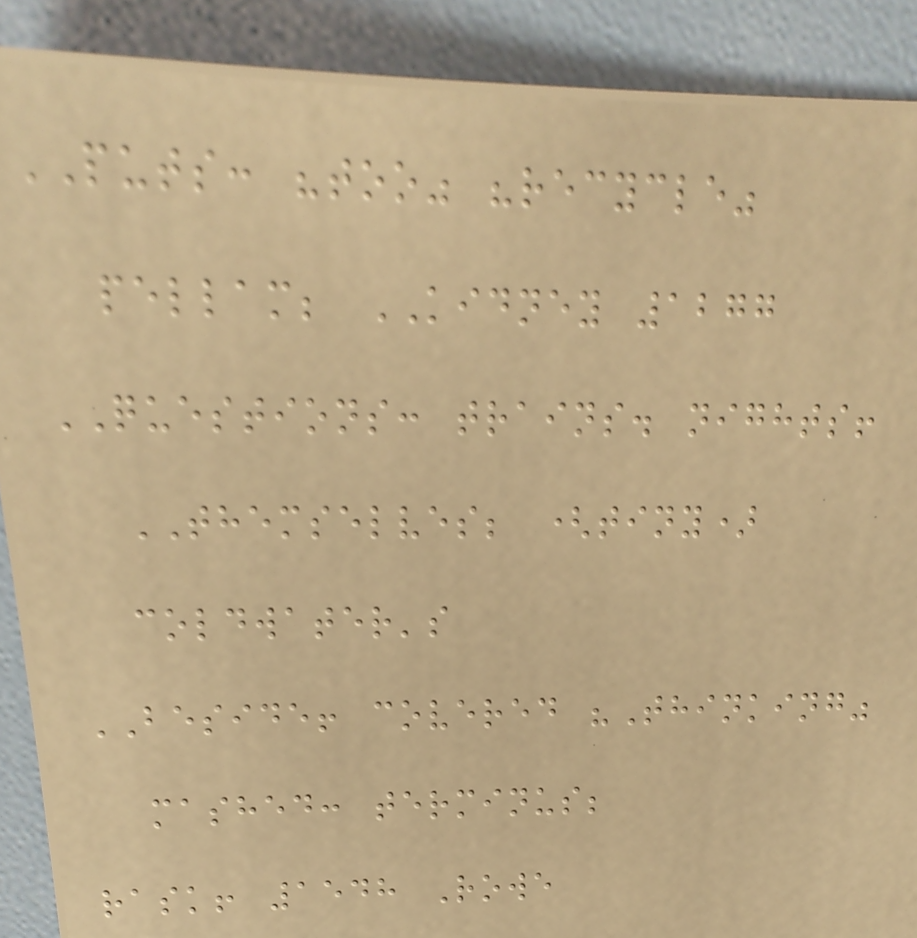PUTS: "too" "recycle"
pellam; KIDNEY 1277
QUESTIONS: trains. nights!
THEMSELVES; (tiny)
coldwater's
BESIDE! covered "Thinking"
mashed: terminus;
rask! 1548 Rowe
